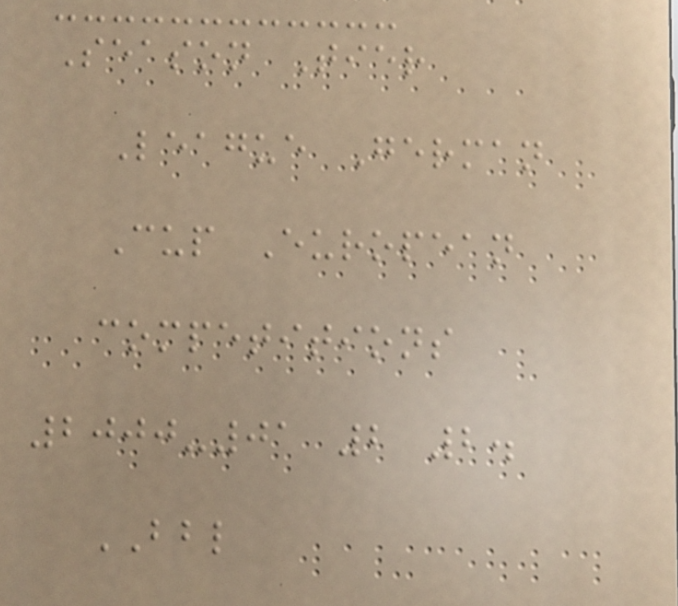Season Tier
League German
Cup European
competitions
2000-01 2 2.
BBL
